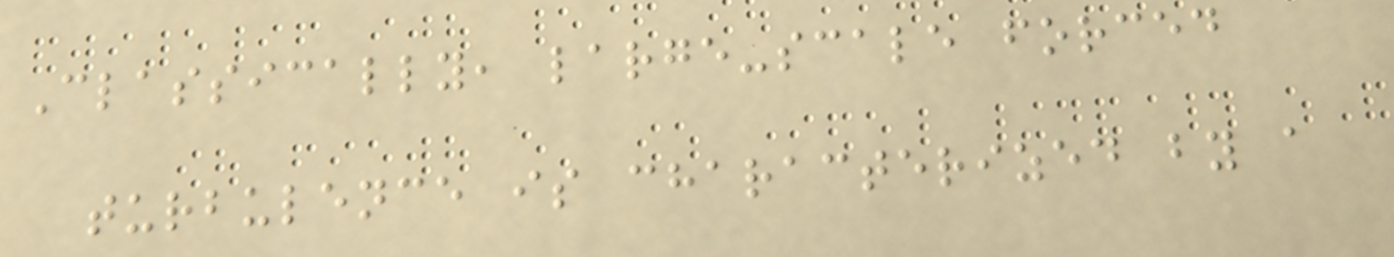Classically, large-scale forced
turbulence is characterized by a
